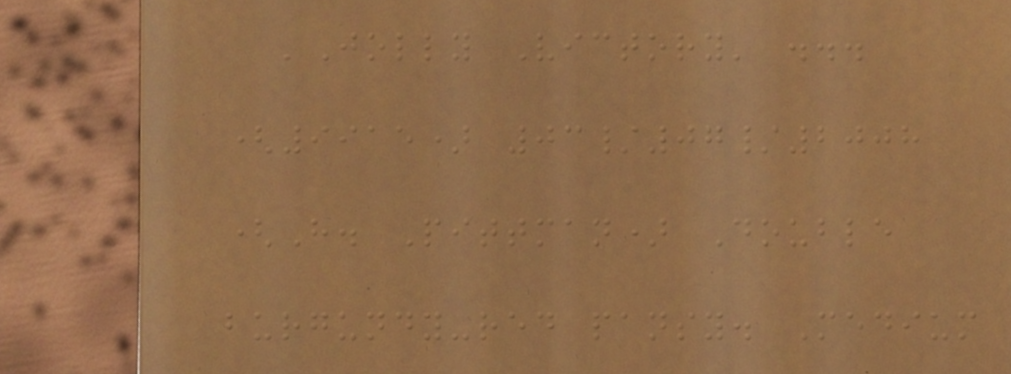'Jolly Victory' ...
(9915) 03/07/2008
(H. Pittman) Double
burgundy-red pansy. Medium
